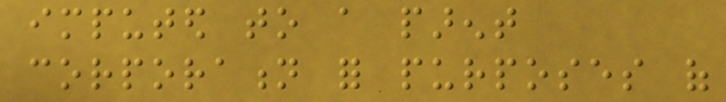imputed to a parent
corporation for purposes of
